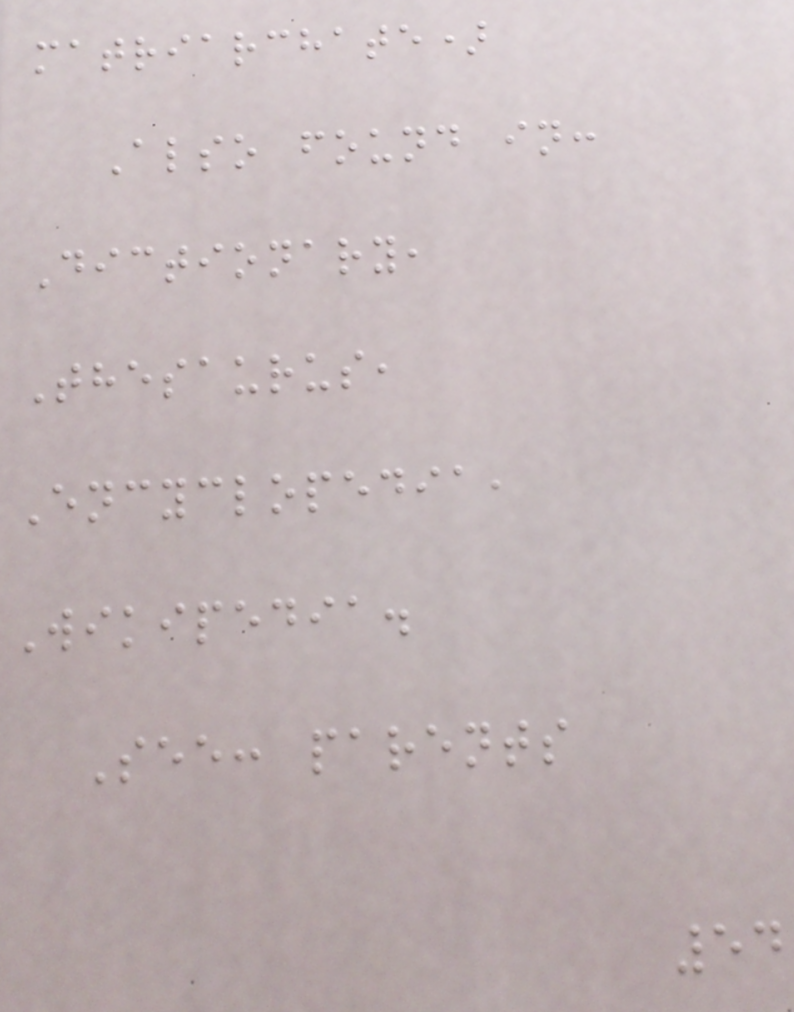matriarchate)
Also found in:
Dictionary,
Thesaurus,
Encyclopedia,
Wikipedia.
See: parents
54
